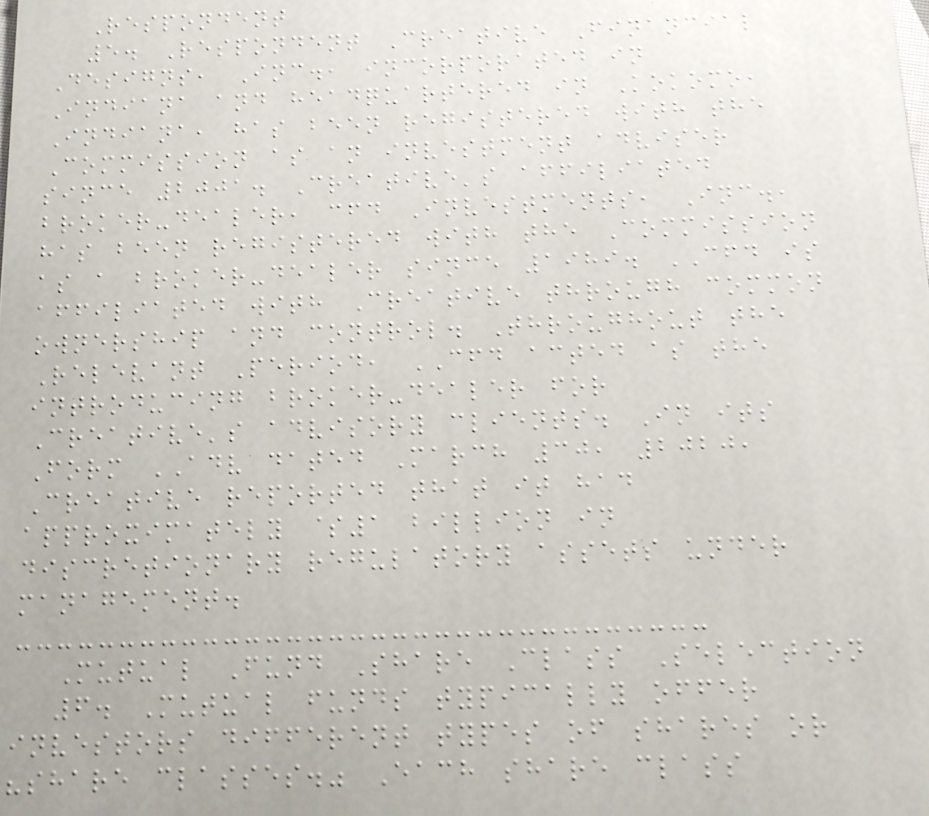Respondent
5. Respondent Creative Financial
Designs, Inc., incorporated in
Indiana and headquartered in Kokomo,
Indiana, has been registered with the
Commission as an investment adviser
since 2001. Creative's affiliated
broker-dealer, cfd Investments, Inc.,
has been registered with the Commission
as a broker-dealer since 1989. CFD is
affiliated with Creative through common
ownership and control. Throughout the
Relevant Period, CFD acted as the
introducing broker-dealer for
Creative's advisory clients. In its
Form ADV dated March 30, 2020,
Creative reported that it had
approximately $1 billion in
discretionary regulatory assets under
management.
Mutual Fund Share Class Selection
6. Mutual funds typically offer
investors different types of shares or
"share classes." Each share class
